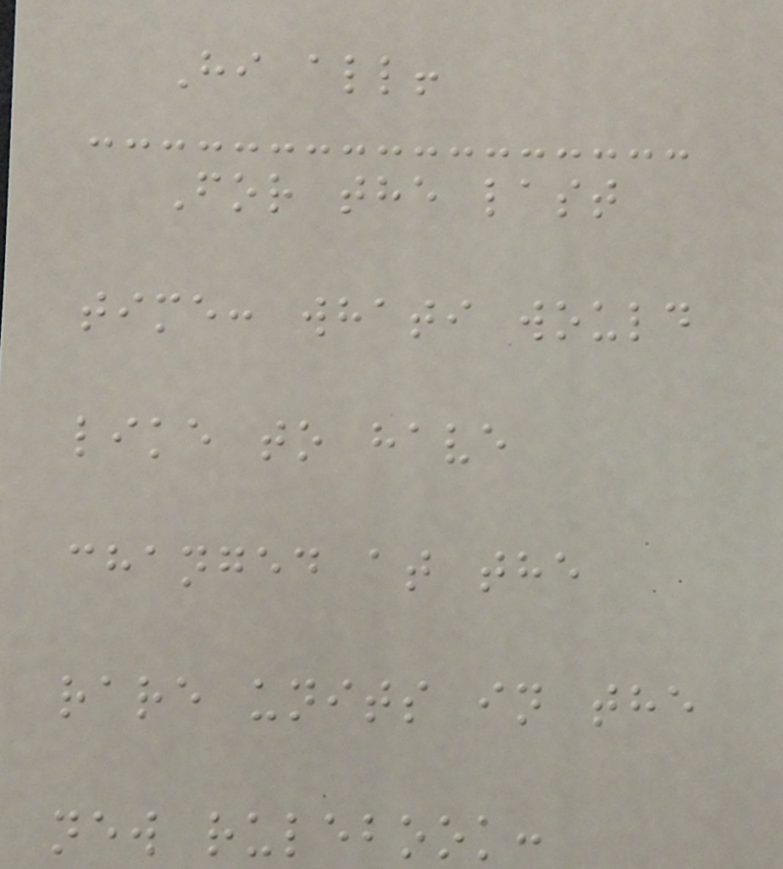Hi all!
For the last
time: whati would
like to have
changed at the
rare units in the
new rulebook:
